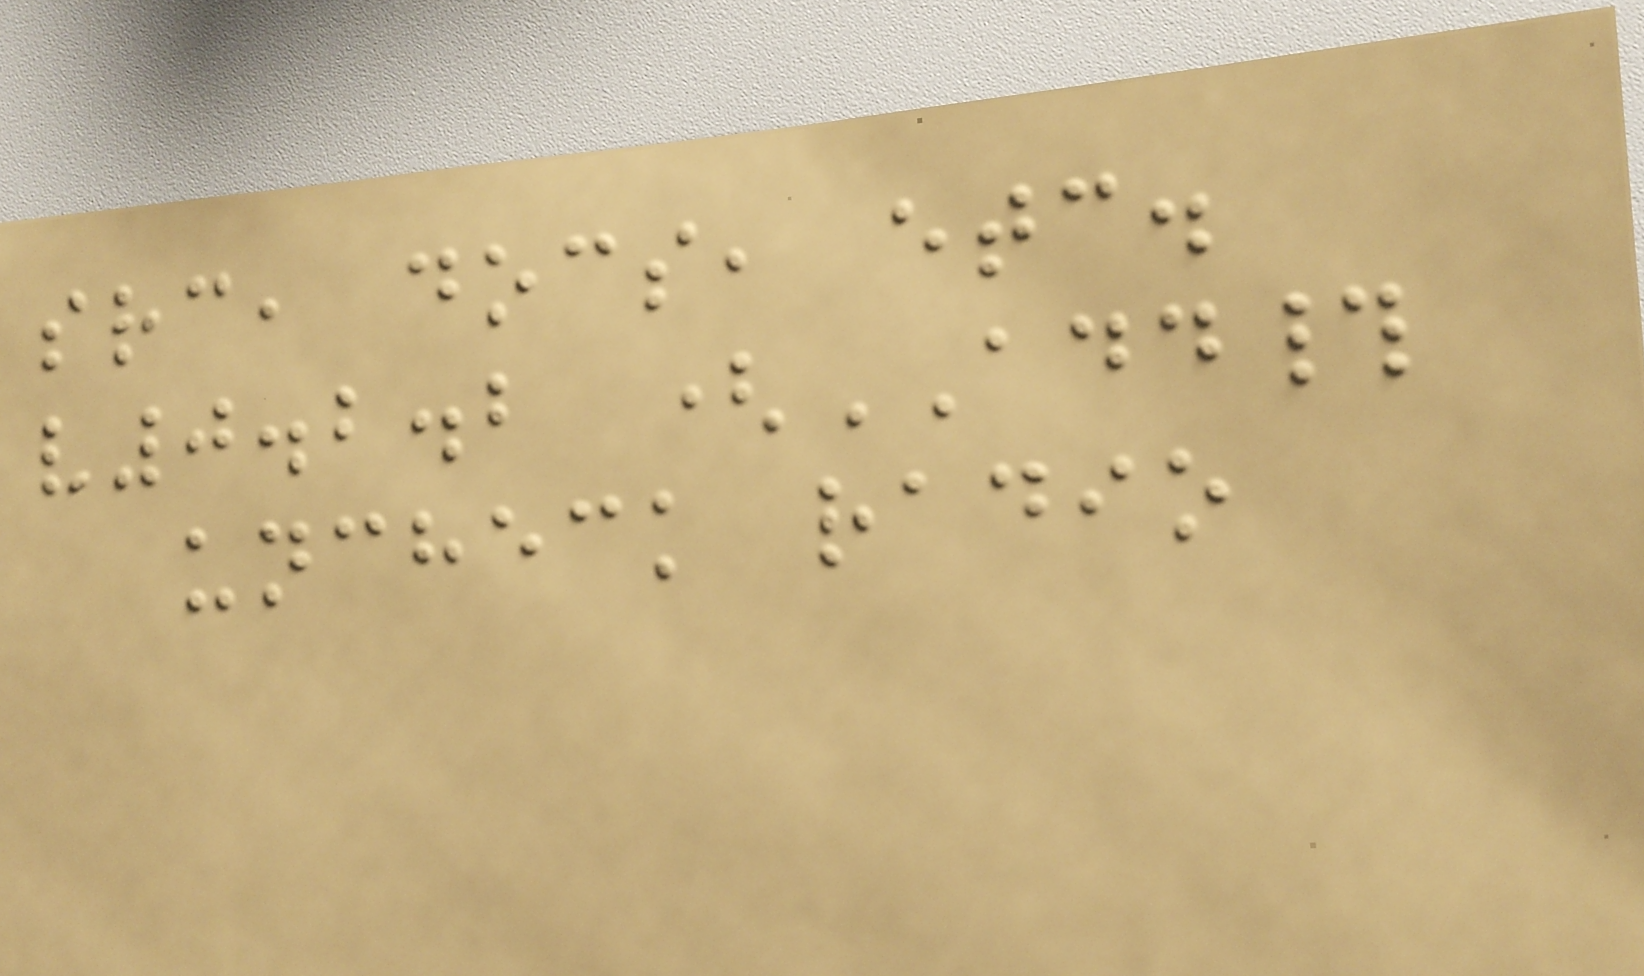src, docs, etc.
v0.2.2 (ADD#
uncheck radio
